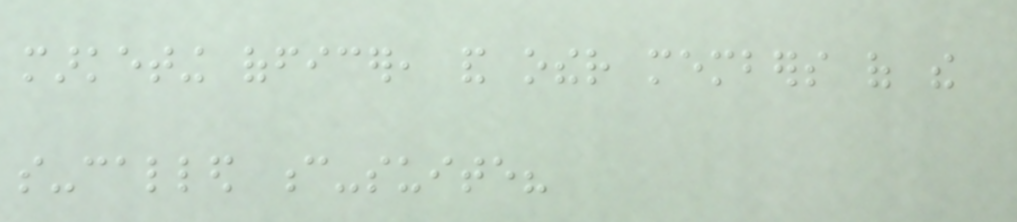marketing officer, and other members of the
so-called c-suite?
